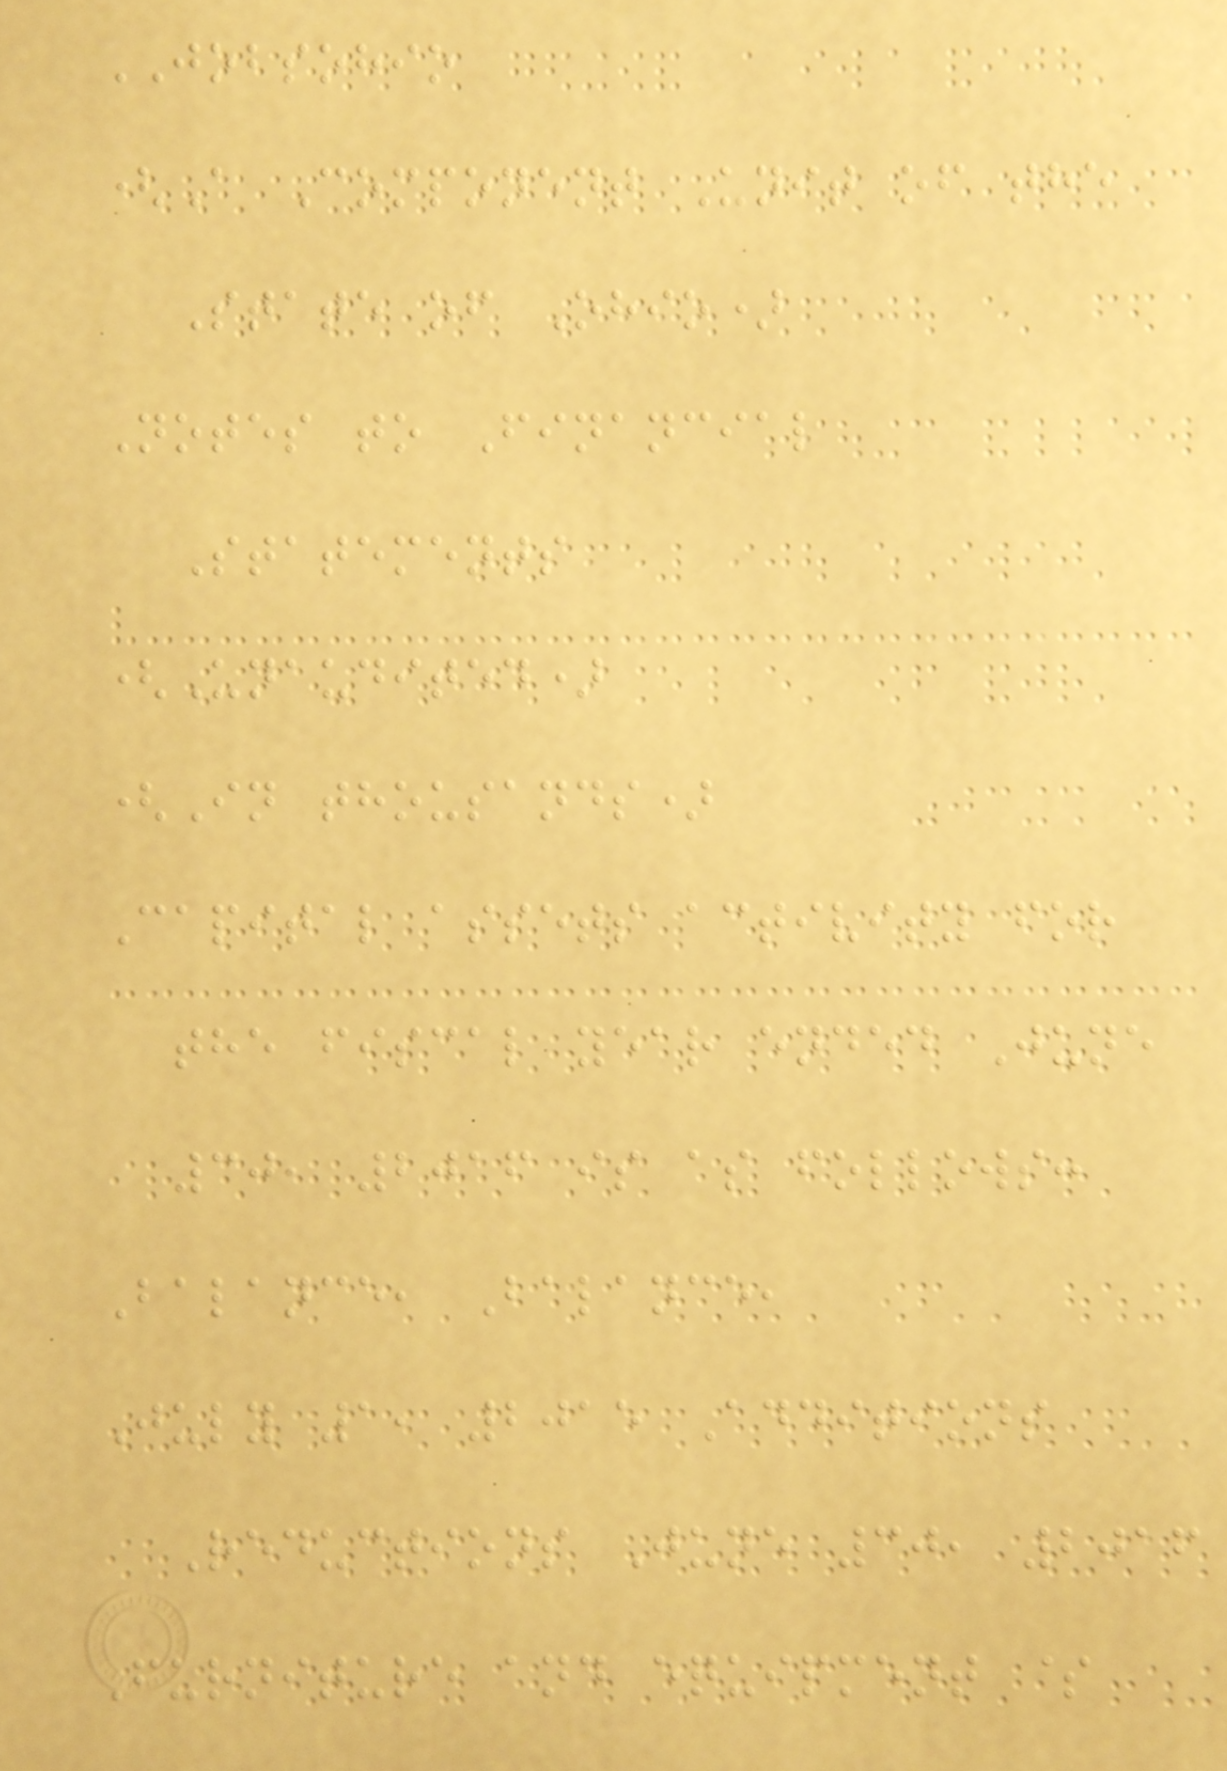JOBSOHIO
(A Component Unit of the
State of Ohio)
Notes to Financial
Statements
(Unaudited)
(In thousands)
Capital assets activity for
the fiscal year ended June
30, 2016 is as follows:
Balance, Balance,
July 1, 2015 Additions
Reductions June 30, 2016
Furniture and equipment $
